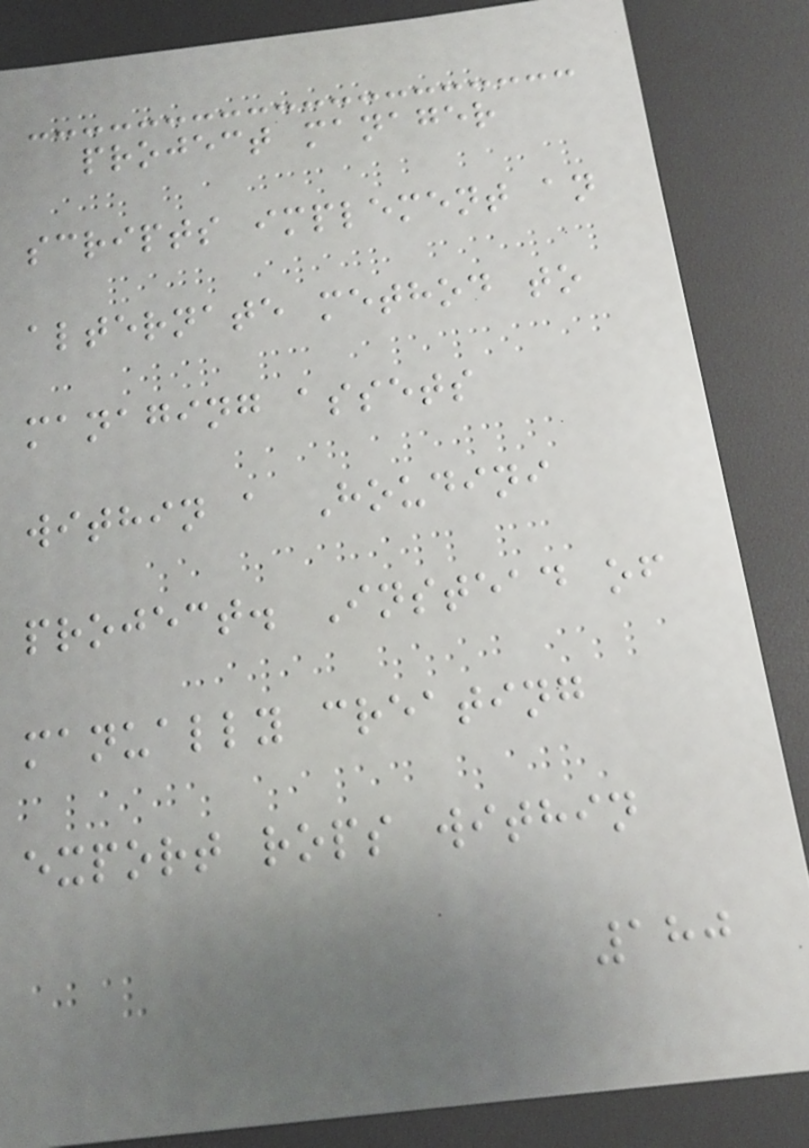project manager
scripts implement an
alternate method to
managing assets
within a Houdini
project. Instead of
manually creating
export rops within
180
